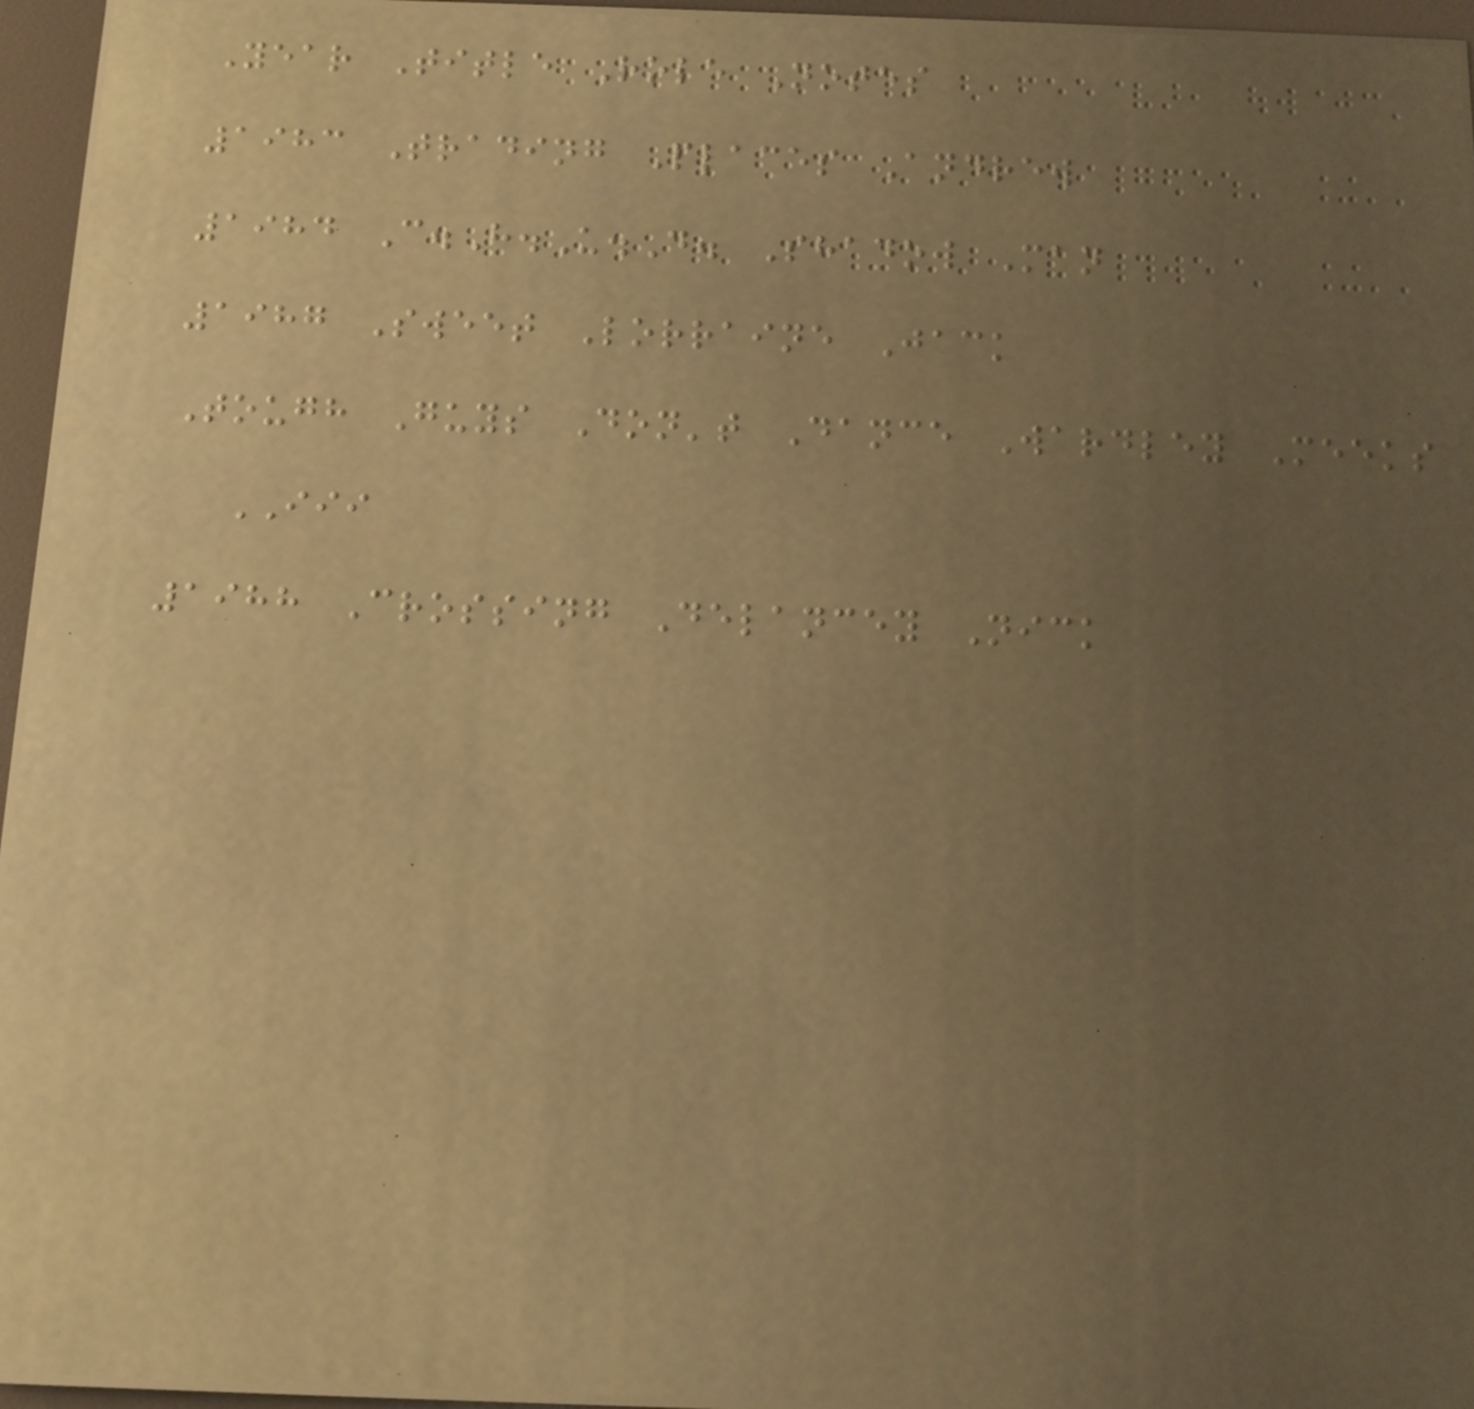Year Title Role Notes
1983 Trading Places Andrew
1984 C.H.U.D. Shadow Man
1987 Sweet Lorraine Jack
Tough Guys Don't Dance Wardley Meeks
III
1988 Crossing Delancey Nick
